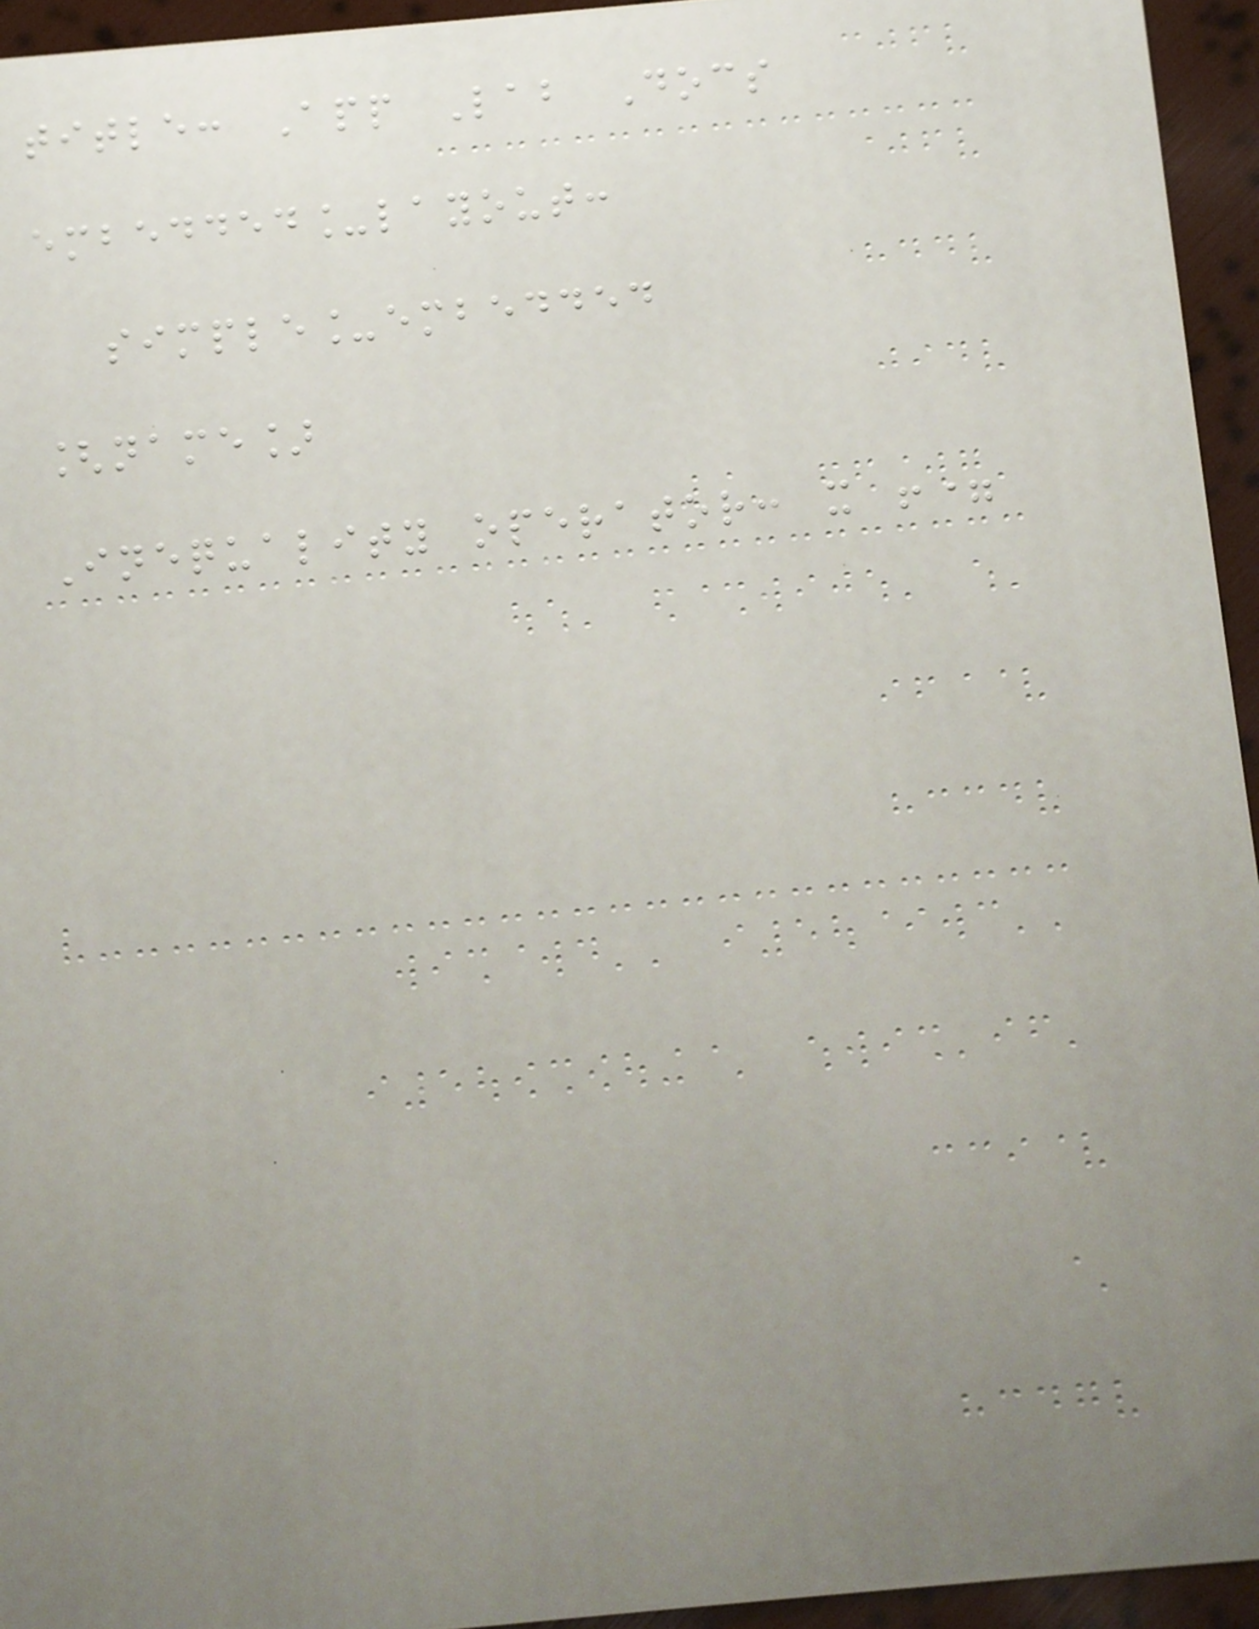title: App Lab Docs
embedded_layout:
simple_embedded
[name]
Inequality operator: x !=
